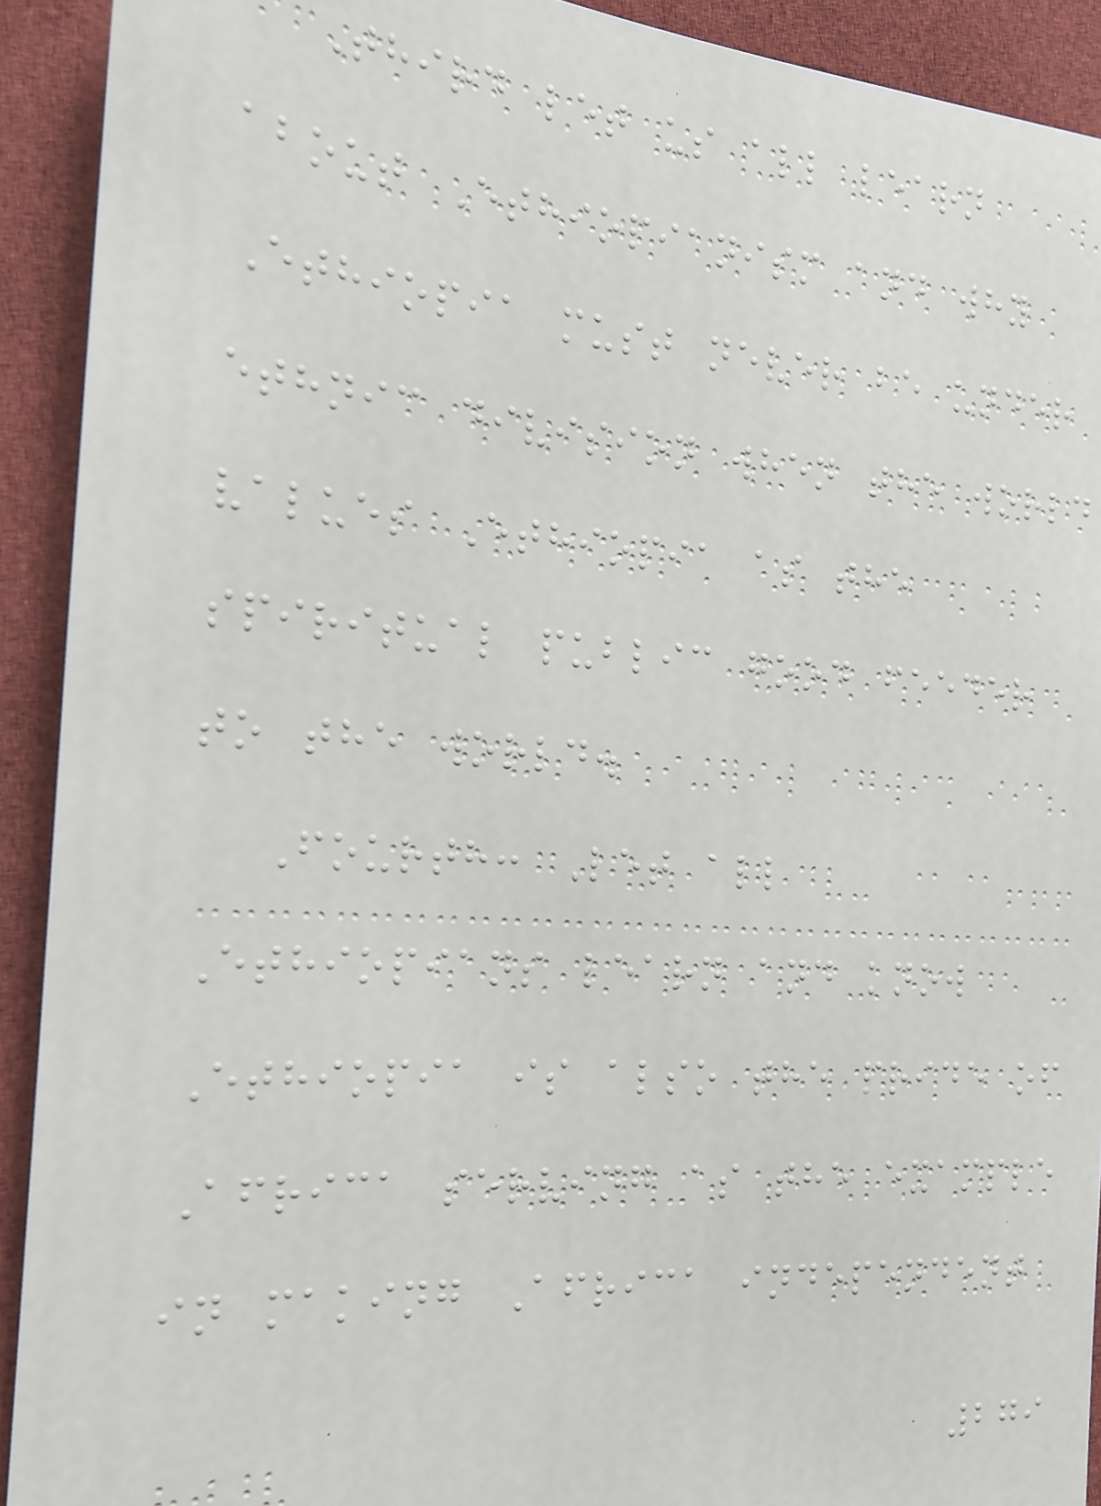Third let us all learn
about Ethiopianism and why
Ethiopia must never be under
ethnic division when the world
values Ethiopia as the
spiritual public good feeder
to the world.
Fourth: Let all
Ethiopians learn and know
Ethiopia is also the pride of
Africa serving as the example
in making Africa independent
279
